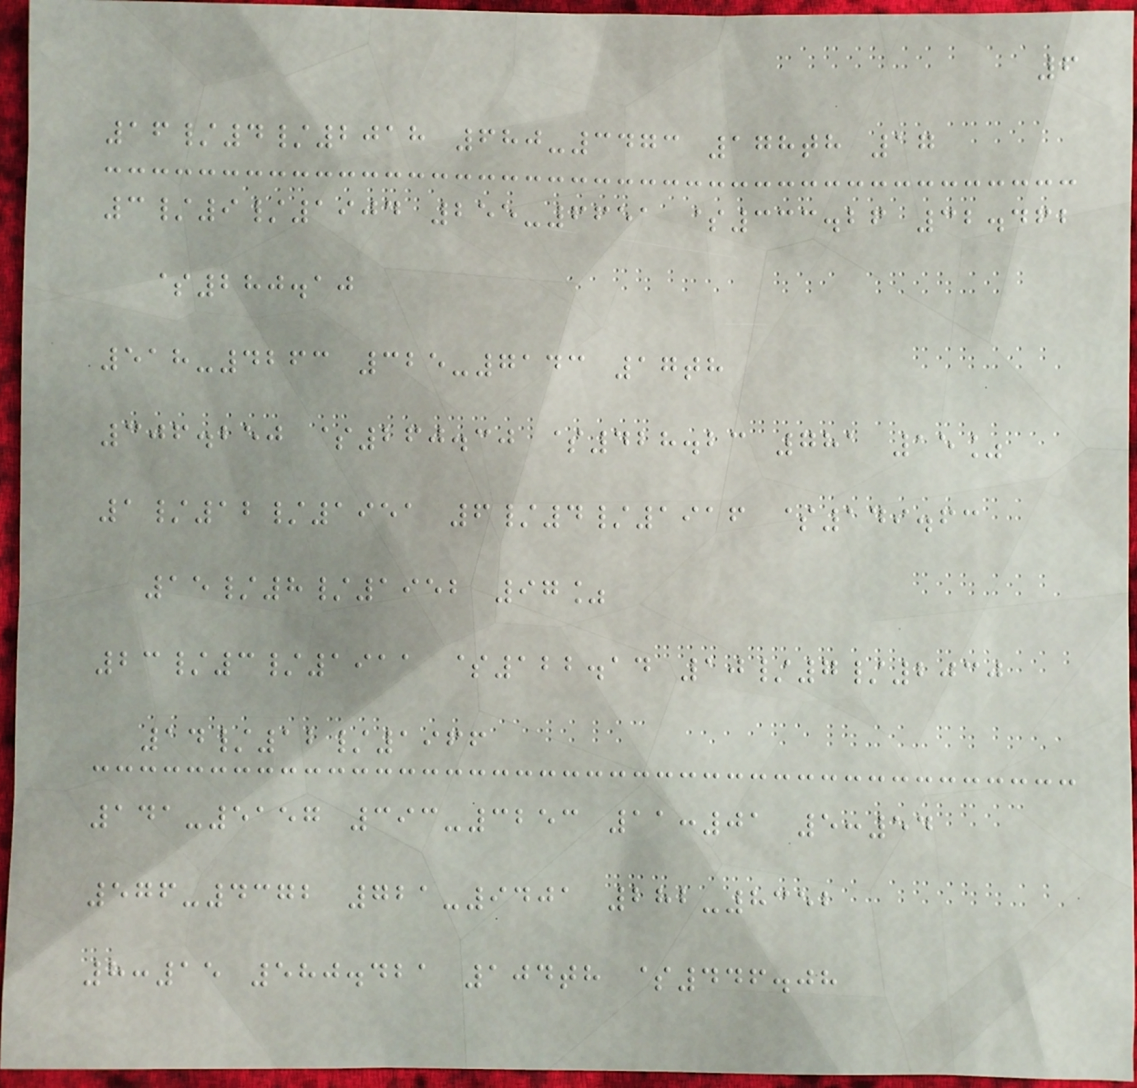6
16/4/2018 680-3473 178th 17
3/9/1904 255-6651 $333.26 32.462
$280.10
518-4263 325-7143 17th
306.250 $260.30 $428.23 781 15%
1/12/1951 6/4/1916 $149.63
15/8/1952 97%
23/3/1911 $122.14 10/7/2030
14/12/1966
141-5157 393-3253 11:01 5:54
576-4372 721-9401 282-8352
8:15 580.421 104th $446.08
